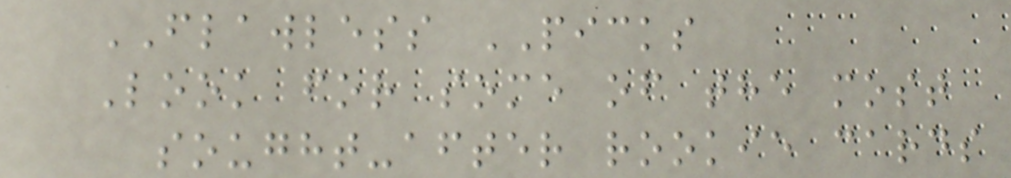FLAWLESS PICKS
Look for some of the most
sought-after rookie cards
